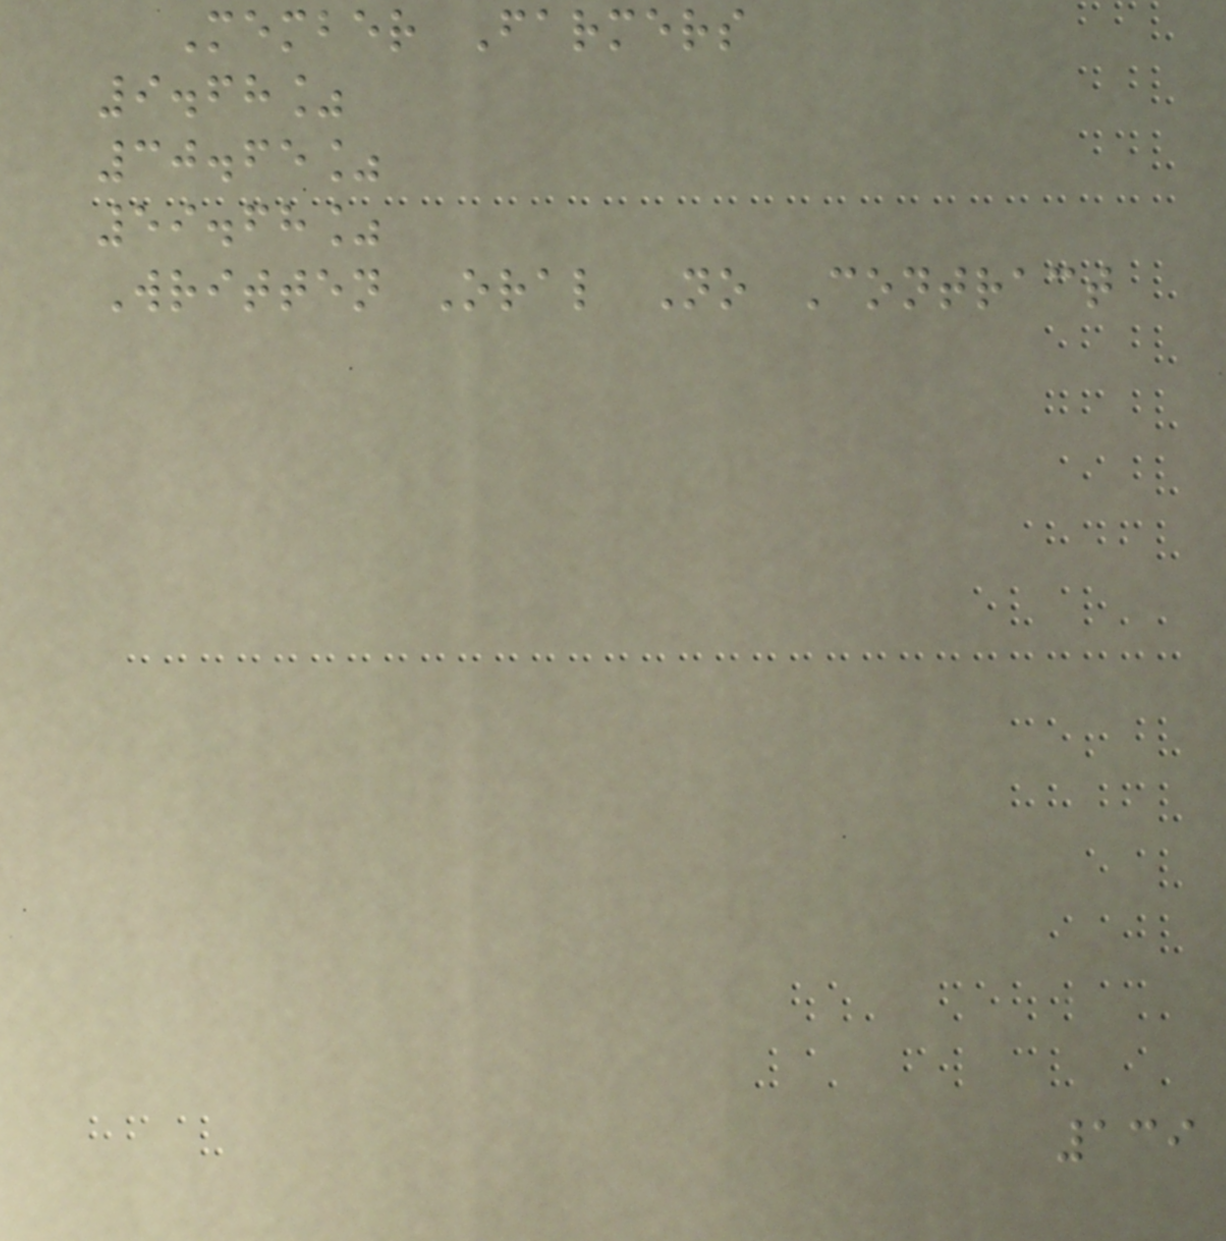Member Farmers
9.68%
30.65%
59.68%
Written Oral No Contract
139
